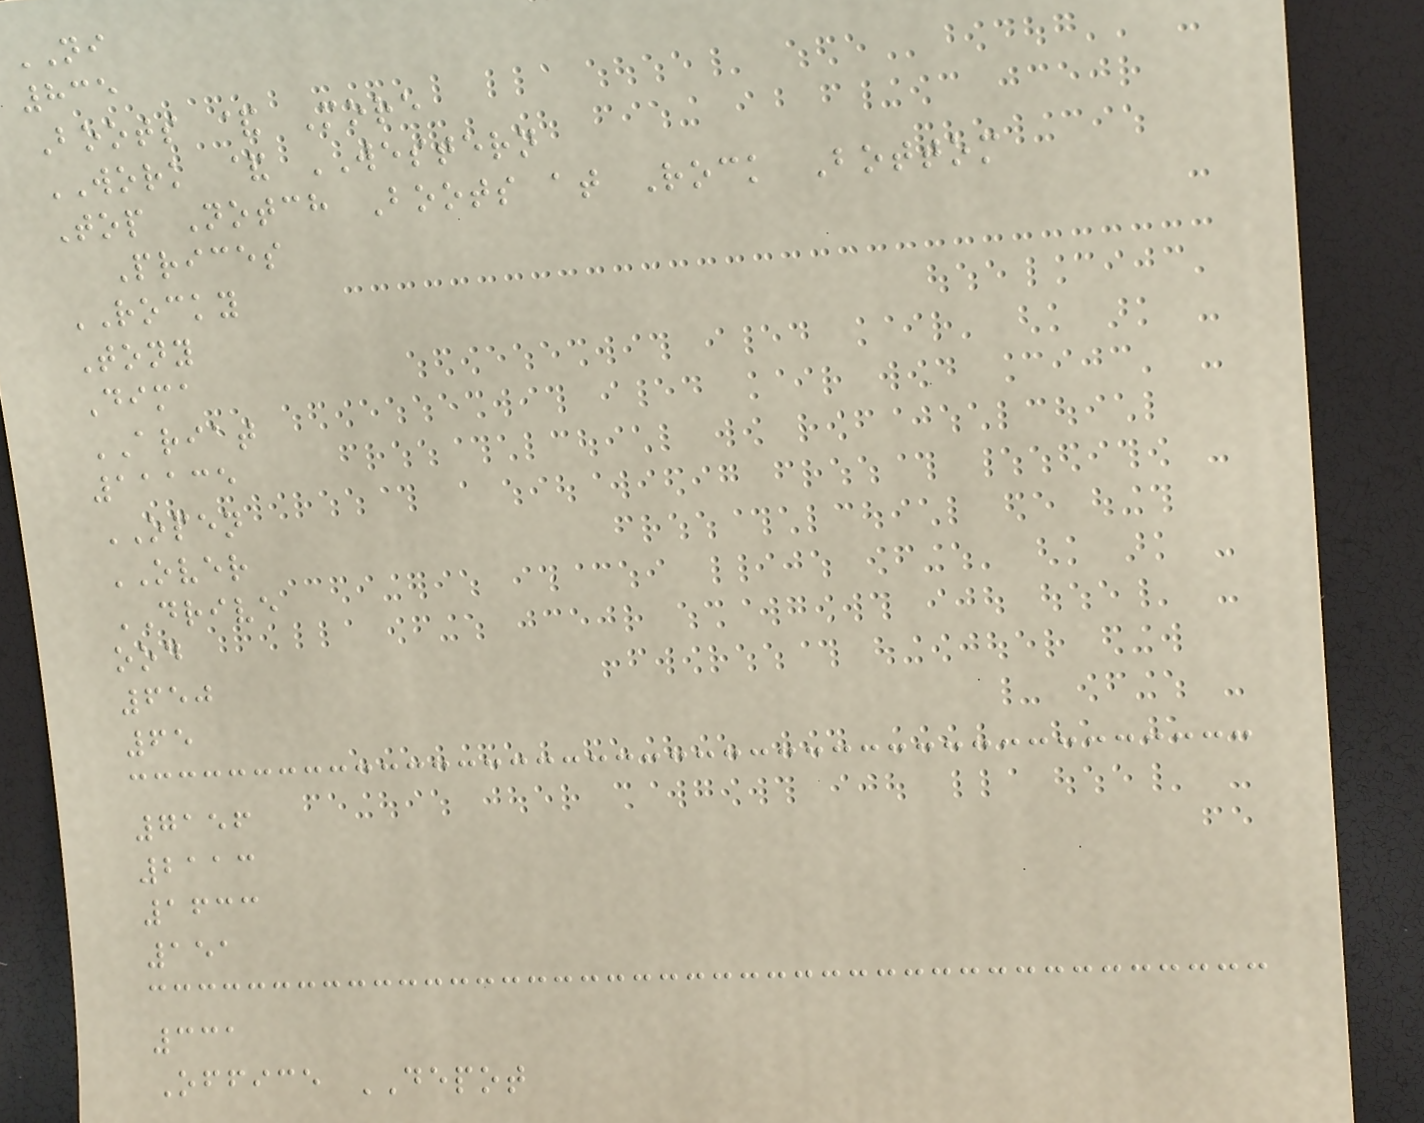NI
835
Boots & More
WORK & WESTERN
Top Notch Boots at Rock Bottom
Prices
ROCKY
Tony
Dima
ARIAT
11135
OPEN
OVER
DRIVE
ood
650
65
7156
2113
1633
151
331
Office DEPOT
